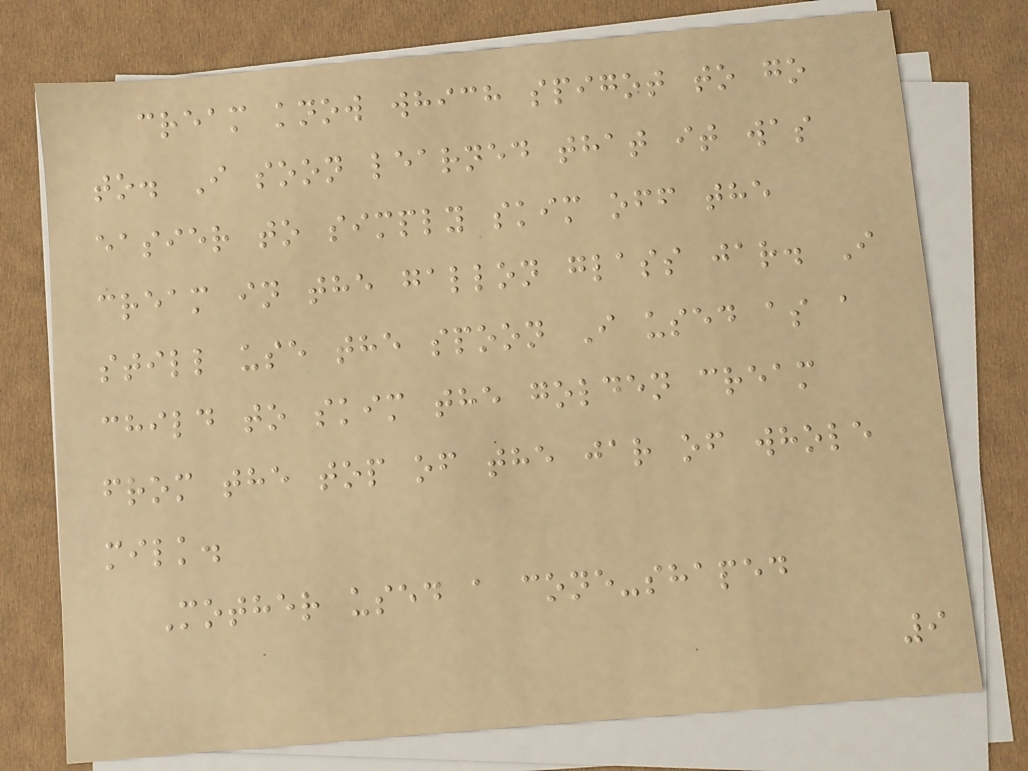cream know which spigot to go
to. I soon learned that it was
easier to simply skim off the
cream in the gallon glass jar. I
still use the spoon I used as a
child to skim the golden cream
from the top of the jar of whole
milk.
Mother used a cone-shaped
9
